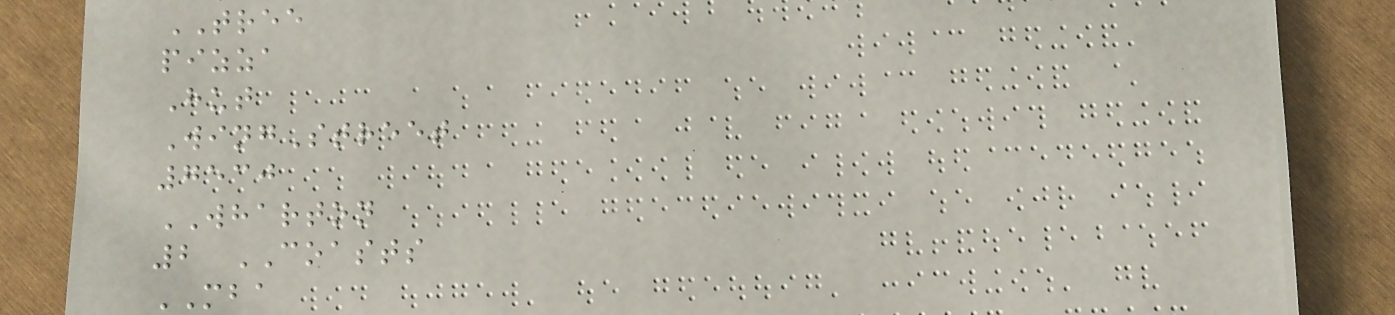TREE
pizza
Hut
WingStreet
7530
WHARTON
2 COASTS
MBA
